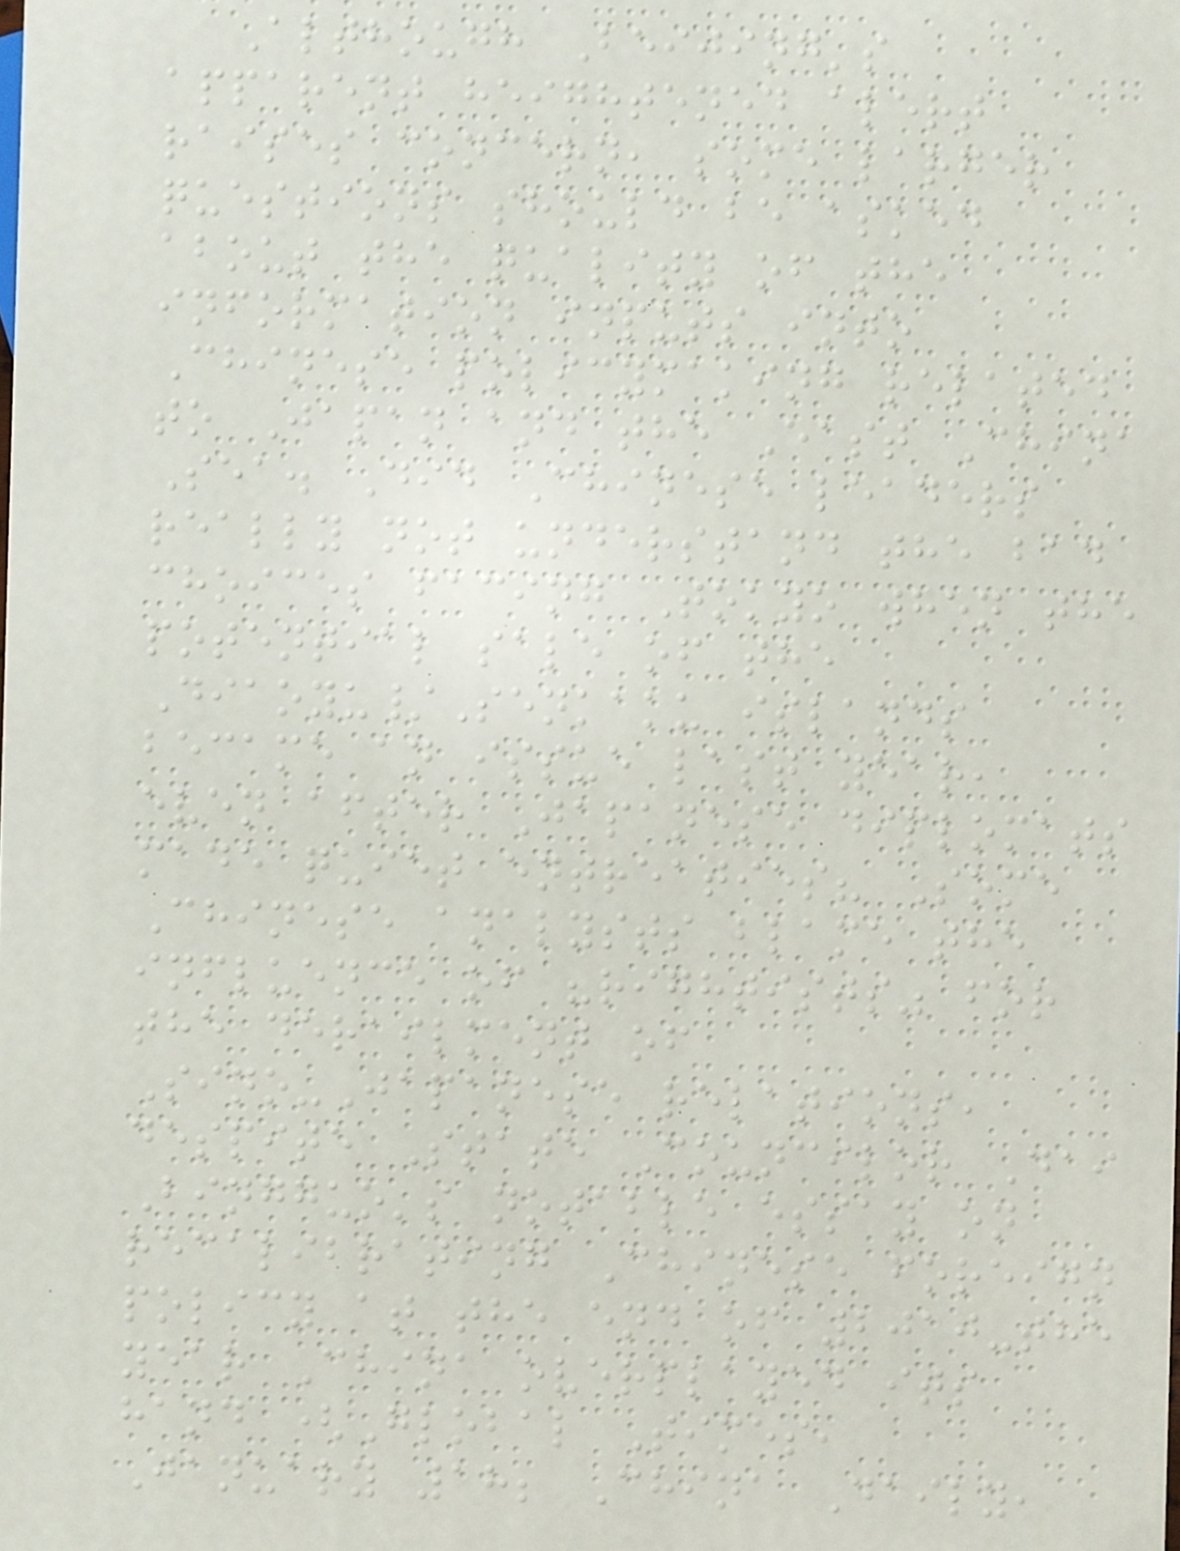Although Beijing's
apparent heightened alert
raises concern, some larger
questions should be asked
about the quality of the
information inputs into
Chinese policymaking related
to Japan and the East China
Sea. Did Chinese leaders
really not understand the bad
choices facing Tokyo when the
potential sale of the
Diaoyu/Senkaku islands
became an issue last year,
even after Japanese diplomats
made quiet entreaties? Some
Chinese analysts blame the
influence of "rightists" for
the derailment of
Sino-Japanese relations,
despite State Councilor Dai
Bingguo's notable essay on
recalibrating Chinese foreign
policy at the end of 2010-the
year China overplayed its
hand (Global Times,
January 18; China Daily,
